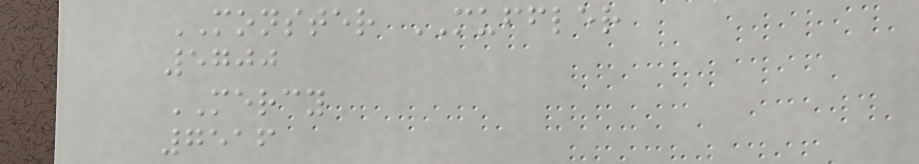MONSTER MUFFLER
5700
MERCY
7516
